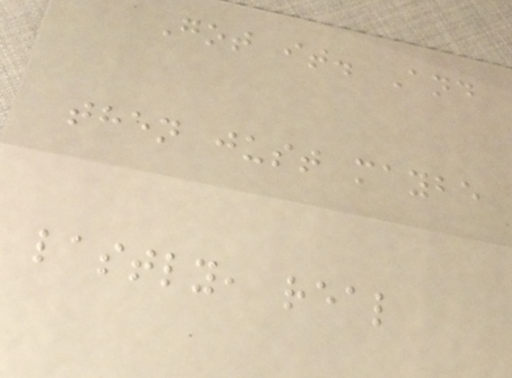Got it. And
then just maybe
lastly, real
